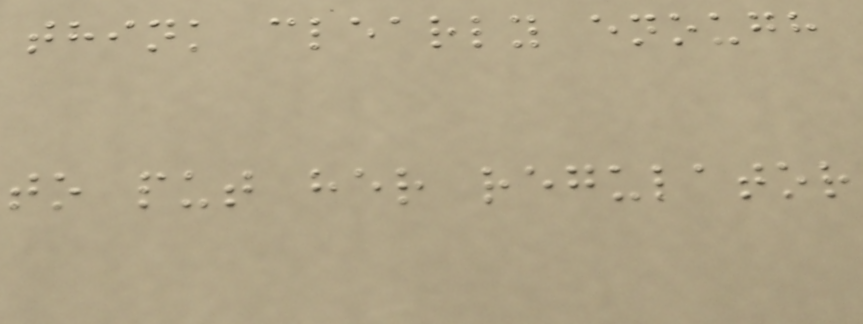think clearly enough
to put her regulator
